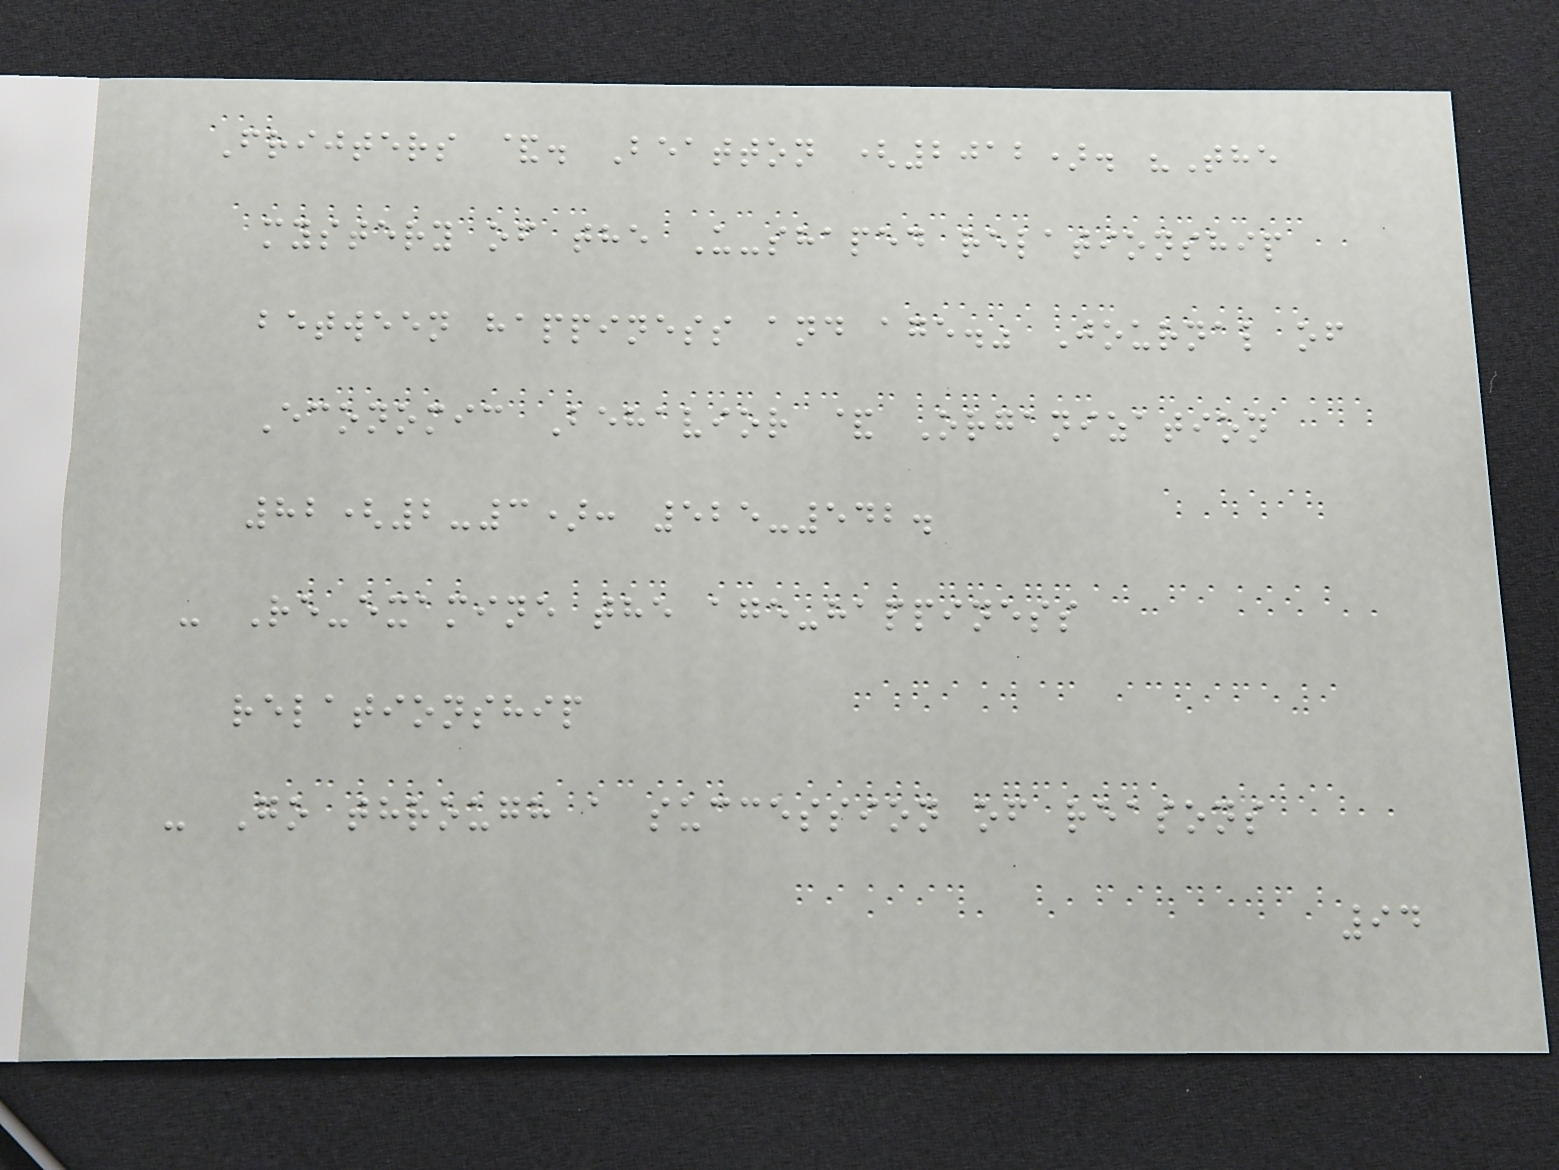Frijters &. Beatton (2012). "The
mystery of the U-shaped relationship
between happiness and age." Journal of
Economic Behavior & Organization
82(2-3): 525-542.
- Re-examine the age-happiness
relationship
- Go through a succession of reasons
94
